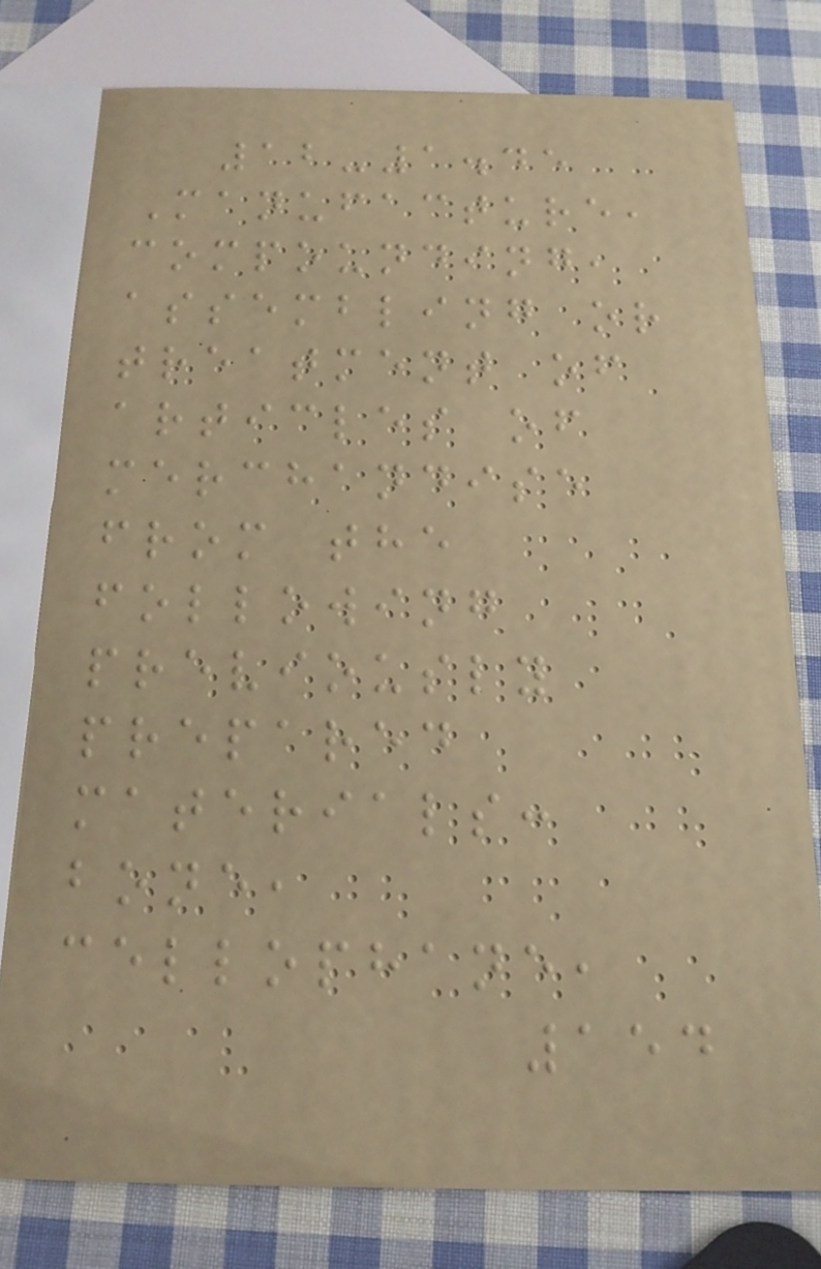12-1.45
Manufacture,
compounding,
assembling or
treatment of
articles of
merchandise
from the
following
previously
prepared
materials:
bone,
cellophane,
154
